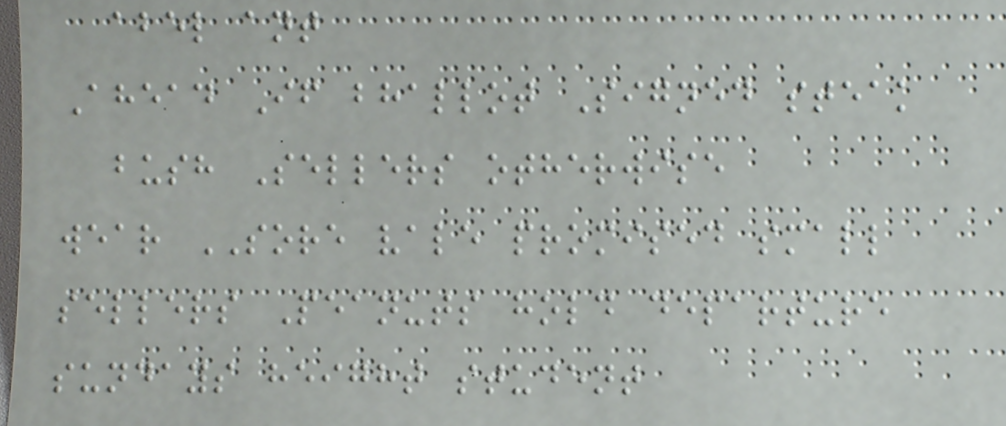abel ant
Ahead If bhallot Signed steak
bush Sellers otherwise
wear SORE vale promised small
sellers Peanuts hold departure
sundays height student
